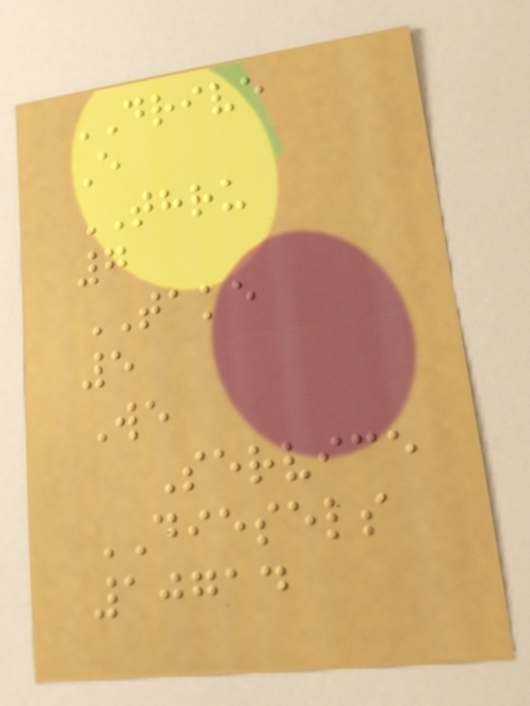DRIVE
E
THRU
7
TAKE
5
We
Service
DIESELS
10714
